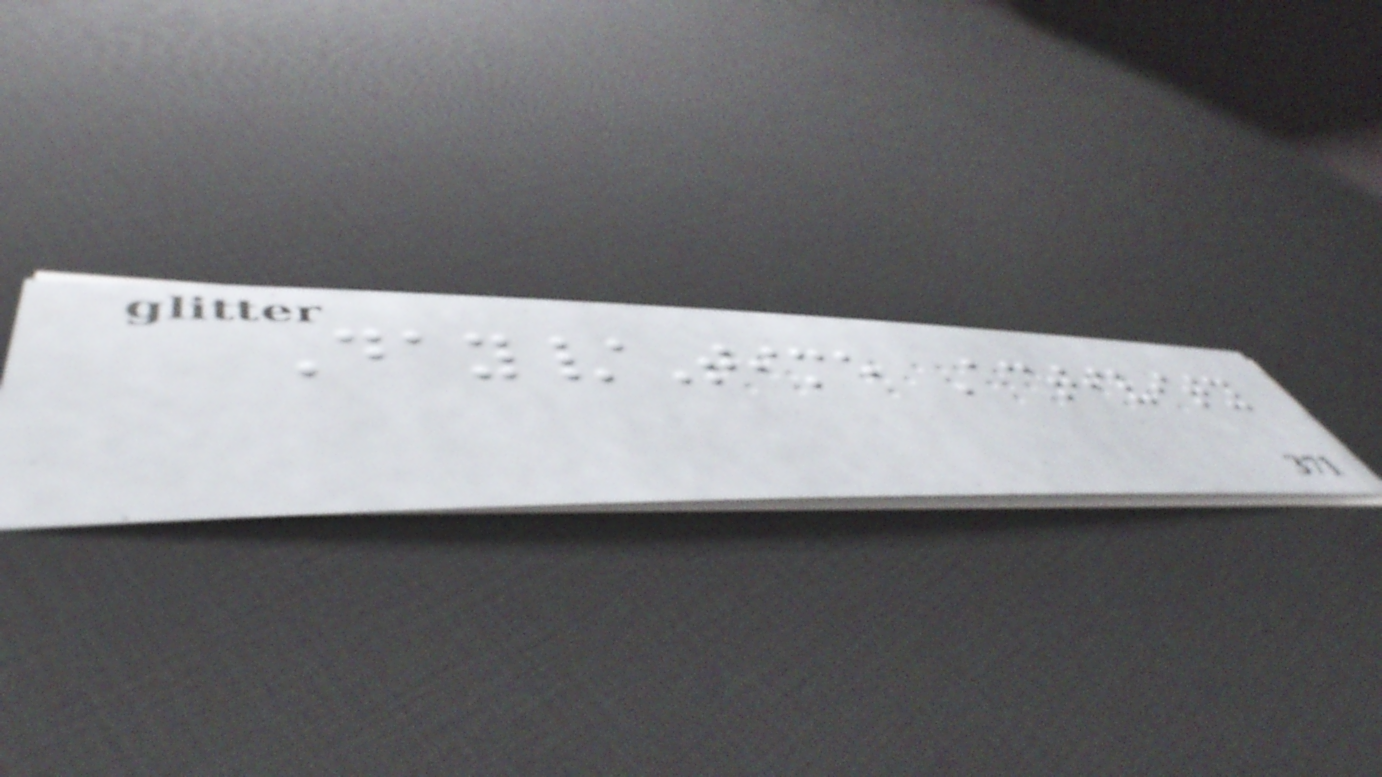Day/Time Activity
